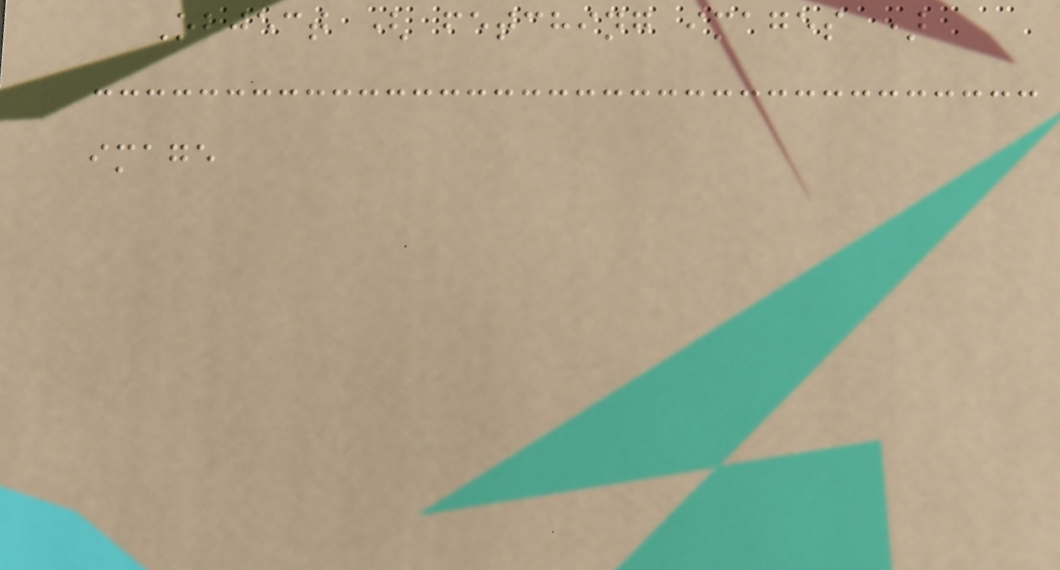Object ( fetching images )
image
